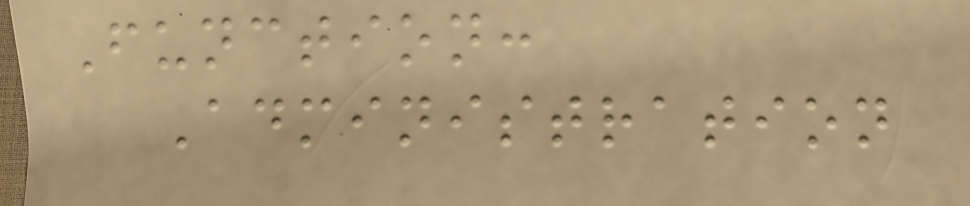Function:
Administration
